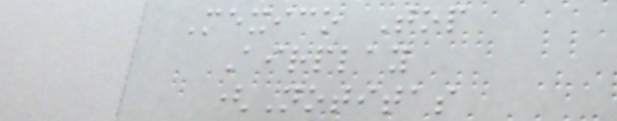Mexico Top
Airplay
(Notitas
